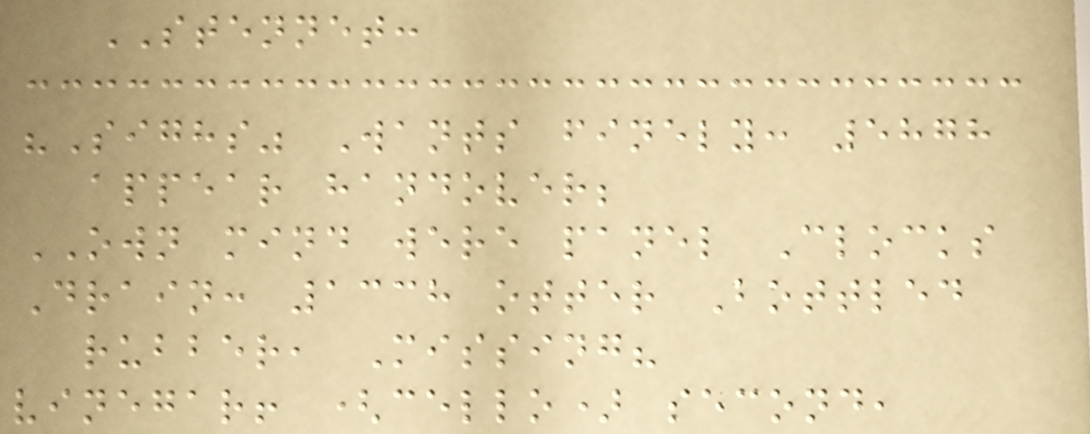STENNET:
"Sighs" Wants finely: 5878
appear handover;
OWN mind were panel Clocks
Drain: 1338 otter Bottled
rubber, Missing?
vinegar! (cello) second,
